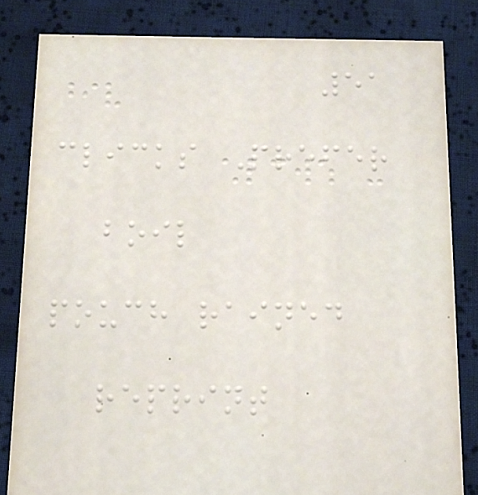51
clicks Prefer
boil
pouch rained
reprint
